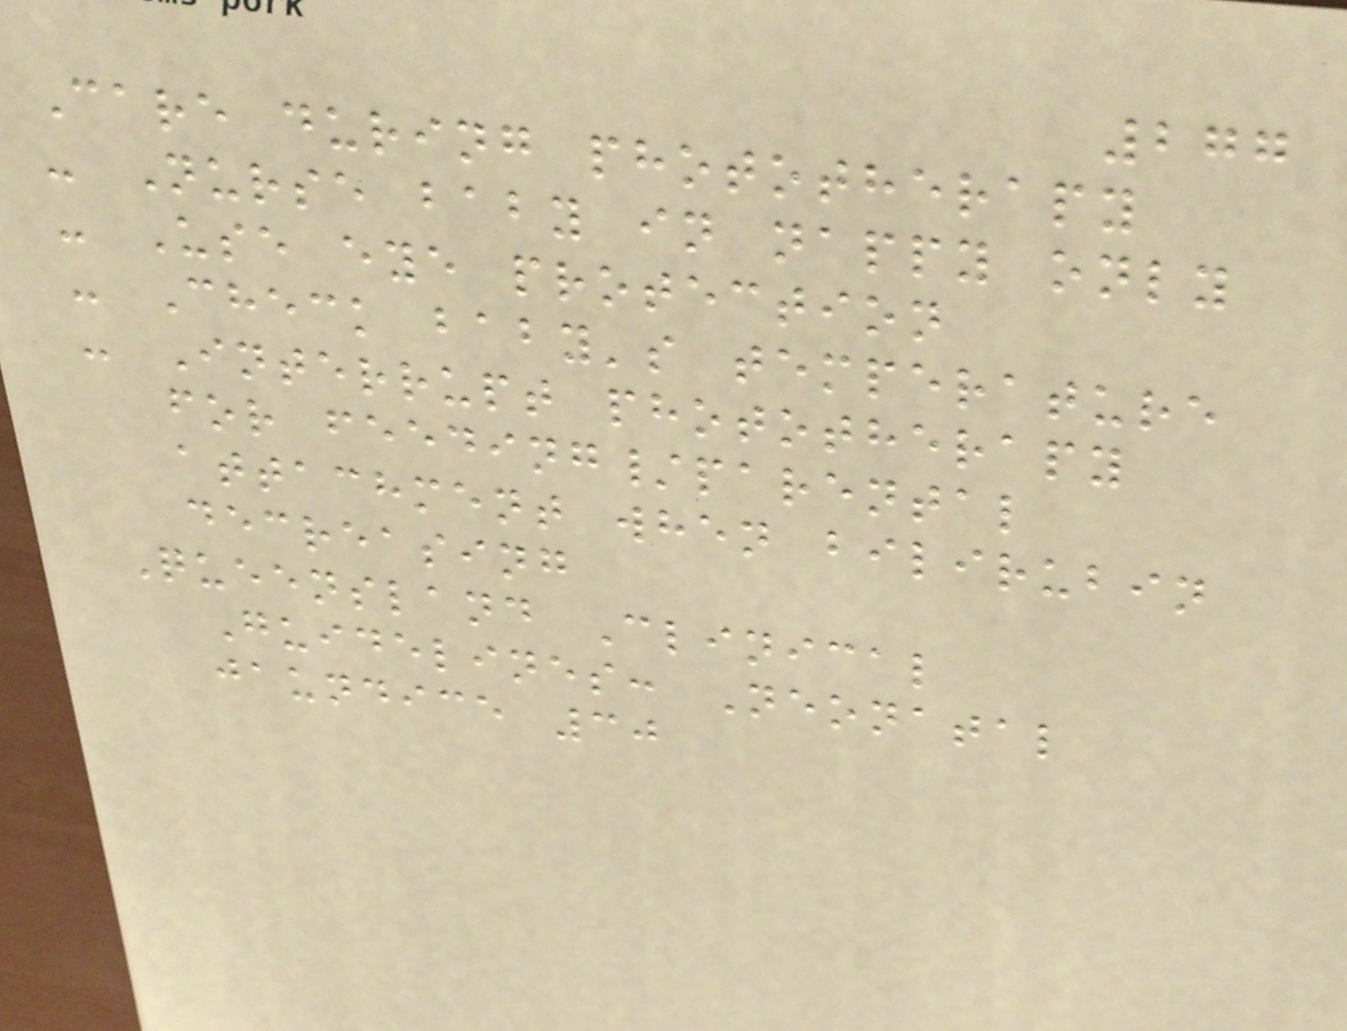277
Care during phototherapy
- Nurse baby in nappy only
- Use eye protection
- Check baby's temperature
- Interrupt phototherapy
for feeding/parental
attachment when bilirubin
decreasing
Queensland Clinical
Guidelines: Neonatal
jaundice 30
